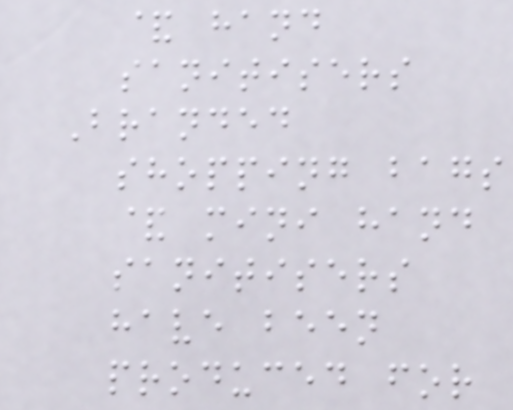& hand
sanitisers
Branded
shopping bags
& mini hand
sanitisers
have been
produced for
